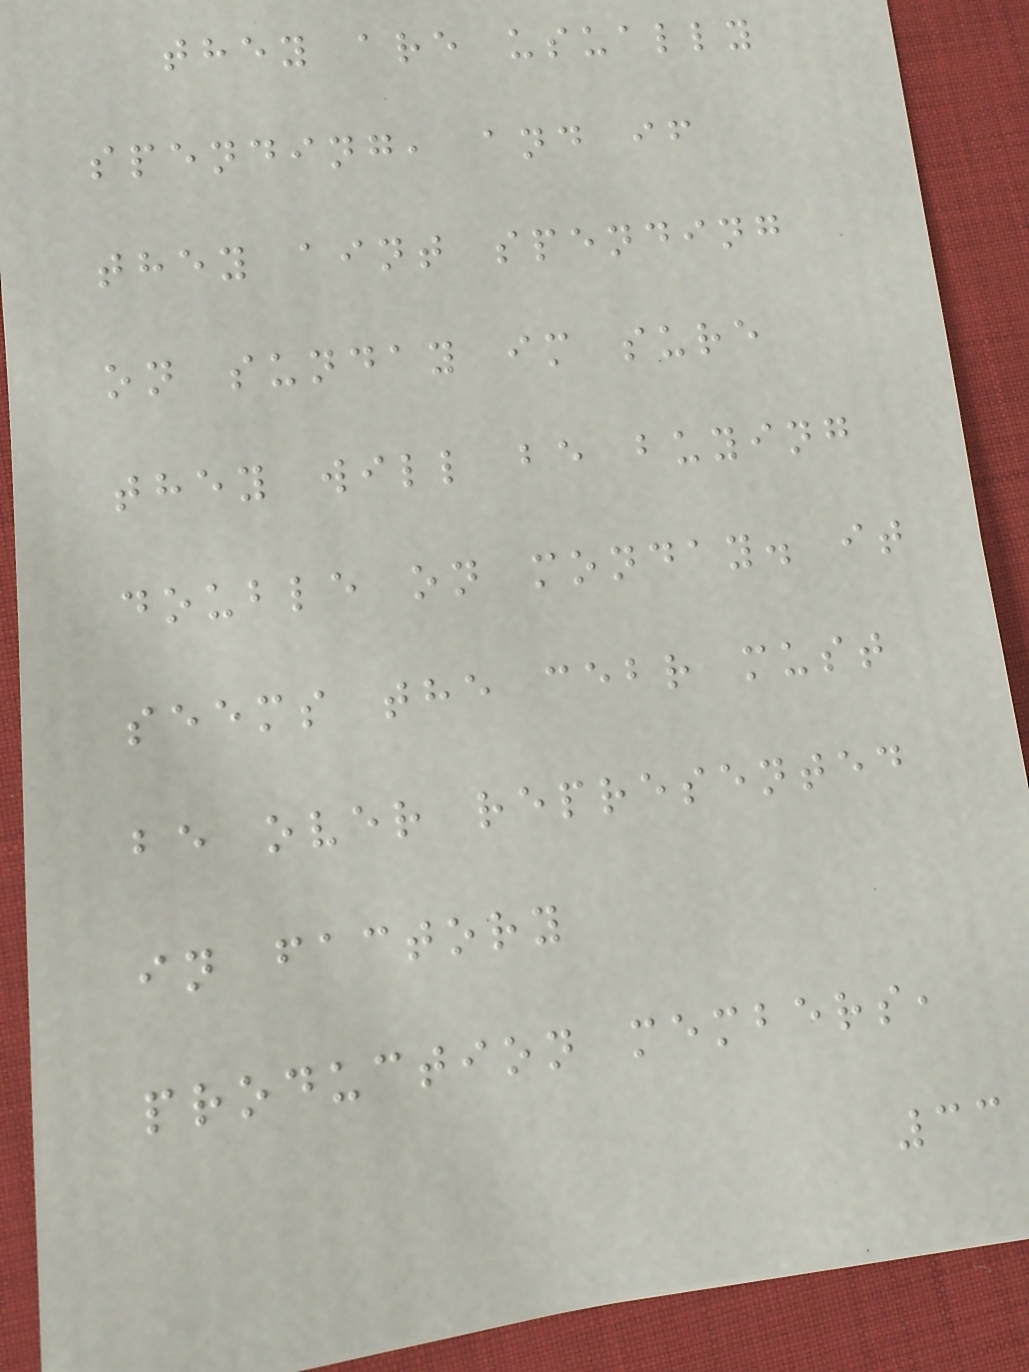they are usually
spending, and if
they aint spending
on sunday im sure
they will be buying
double on monday. it
seems the cebr must
be over represented
in factory
production members,
33
